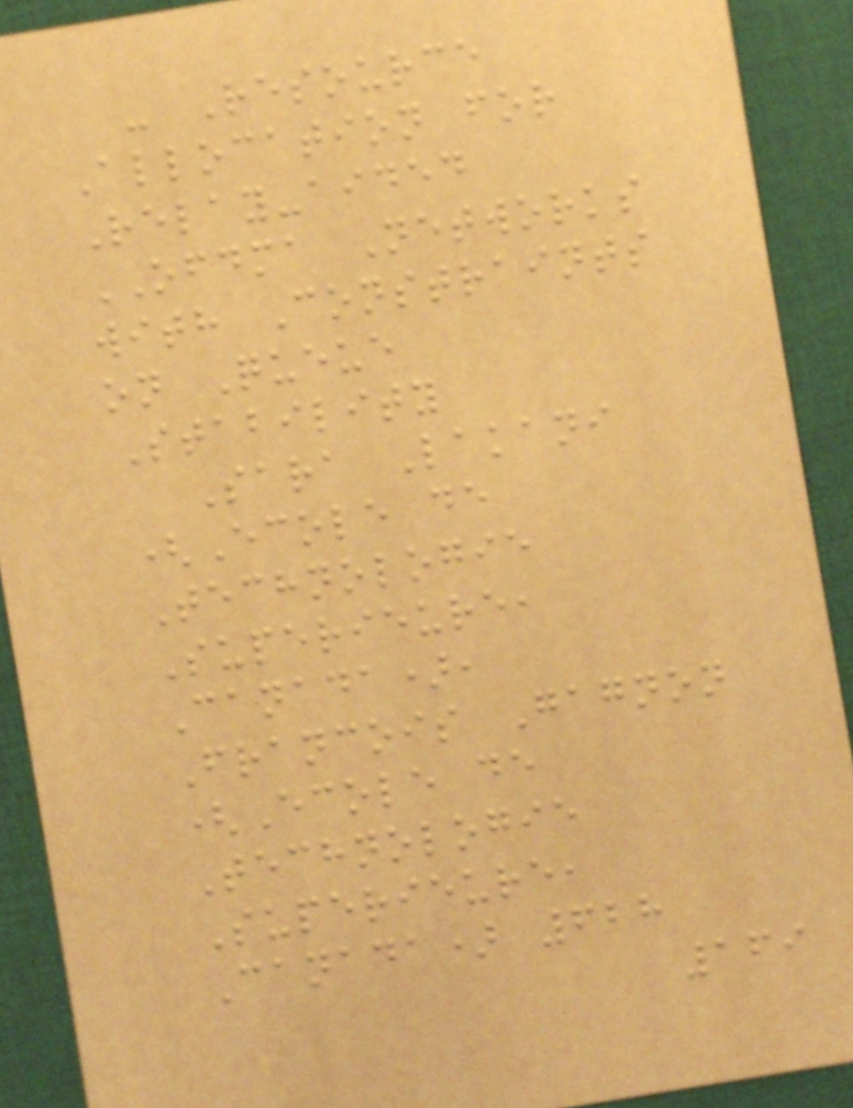- Resource
Allocation for
Relay-aided
OFDMA Networks
with Constraints
on Queue
Stability
Sara Lakani
(Ecole de
Technologie
Superieure,
Canada),
Francois Gagnon
(Ecole de
Technologie
Superieure,
Canada) 628
169
